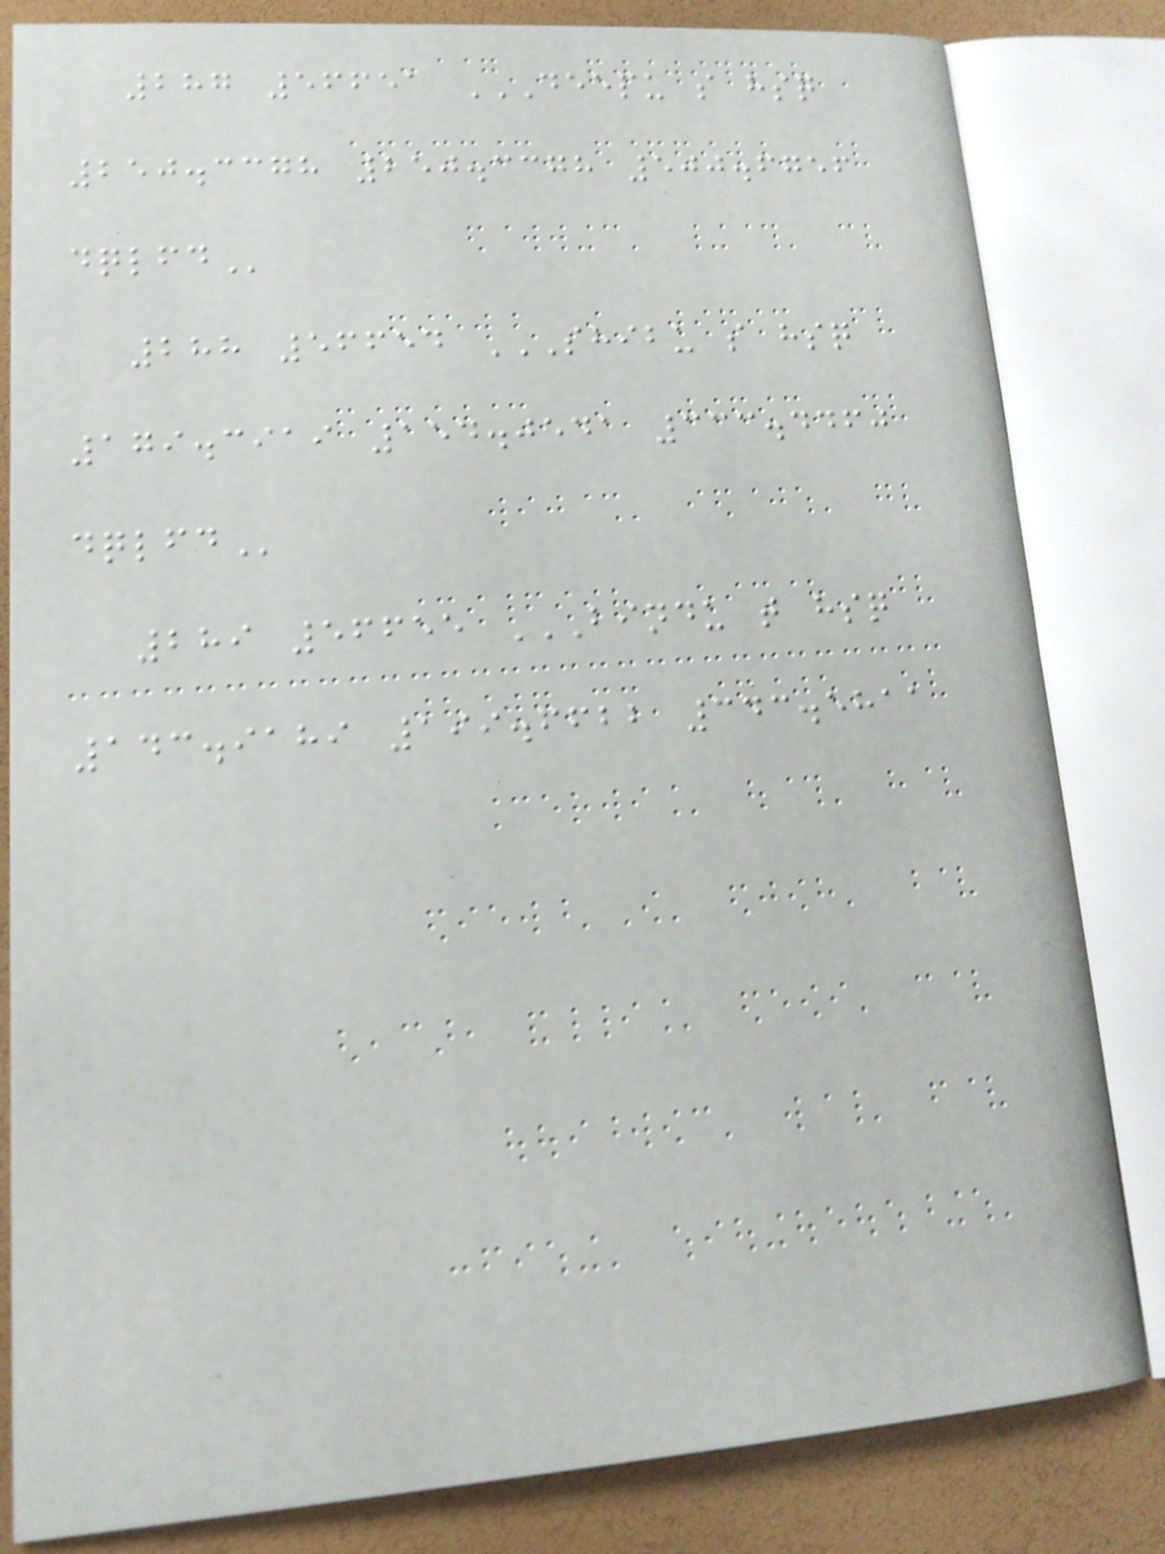287 56651 DEEPU S HSQ
250.3378 250.3378 500.6756
DQLFD
288 56654 SHIBU S HSQ
179.3919 154.0541 333.4460
DQLFD
289 56655 BINDU T HSQ
143.9189 199.6622 343.5811
